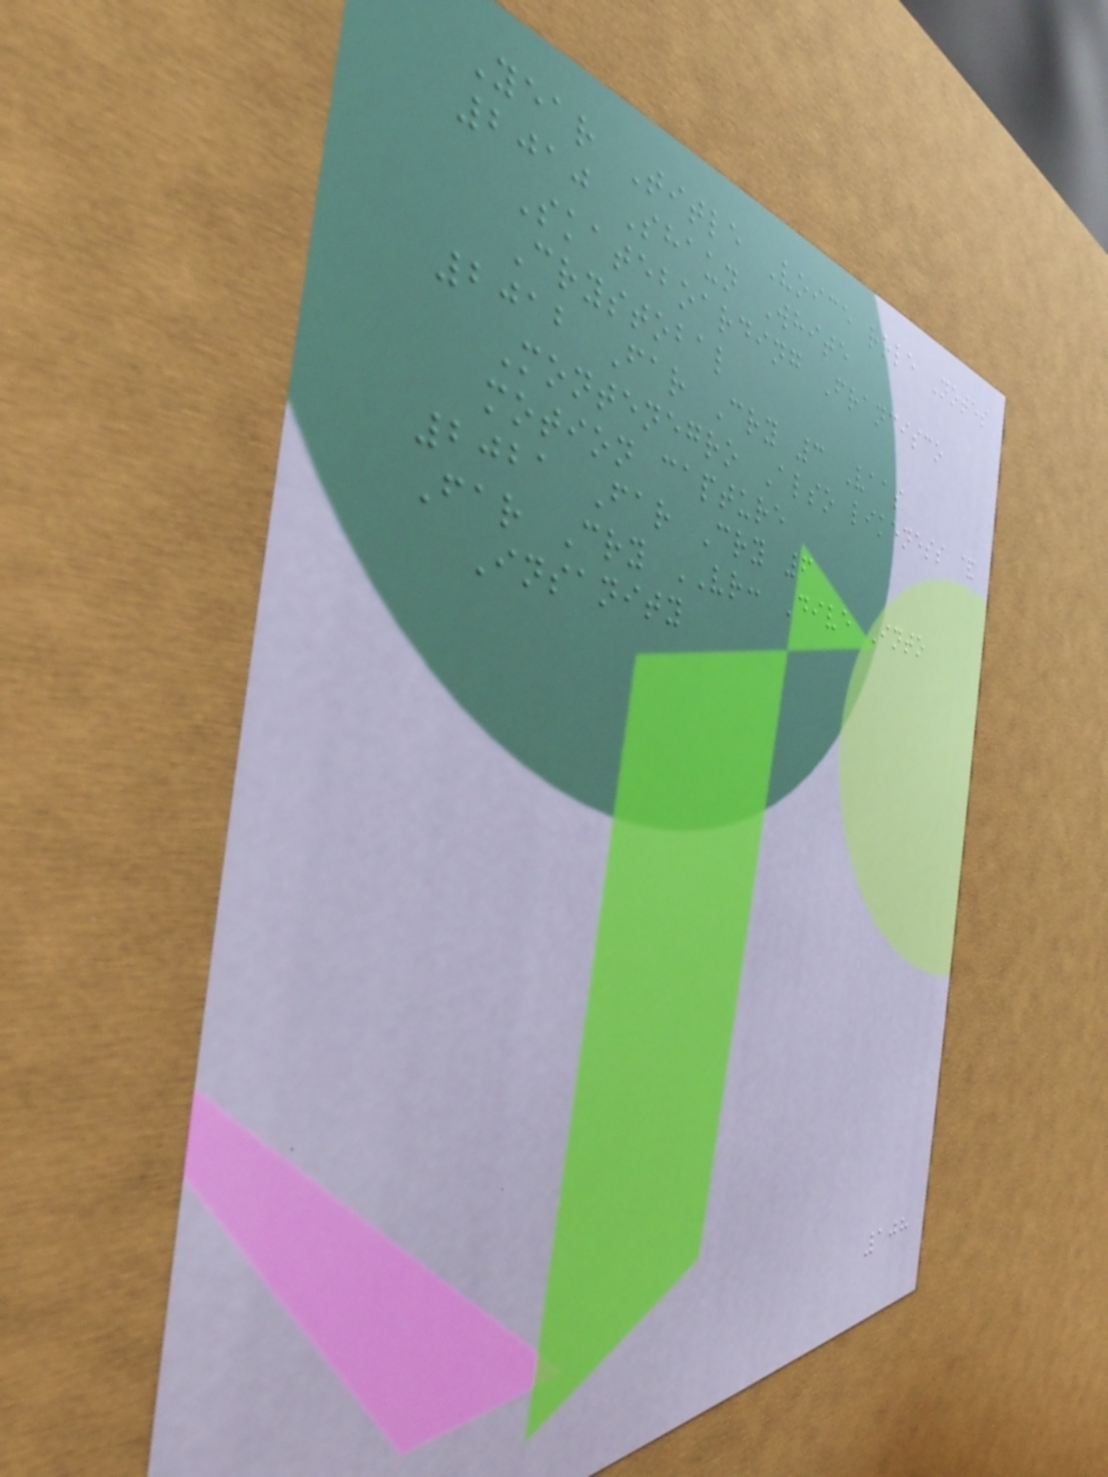Year Title Voice role Notes
2010 Shaun White
Skateboarding Francisco
Crystobal
2012 Far Cry 3 Vaas
Montenegro Also likeness &
motion capture
2021 Far Cry 6
Far Cry VR: Dive Into
Insanity
108
